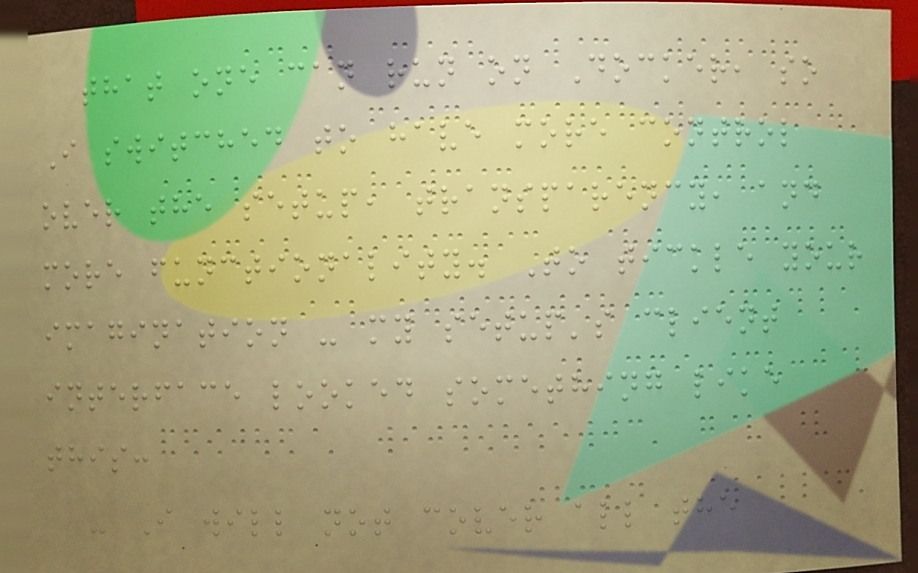that one can run on Docker, so
I switched to have more control
over the setup, transparency, and
more functionality. To tickle your
imagination - my setup's client
interface looked something like
this:
- I will not cover all the
